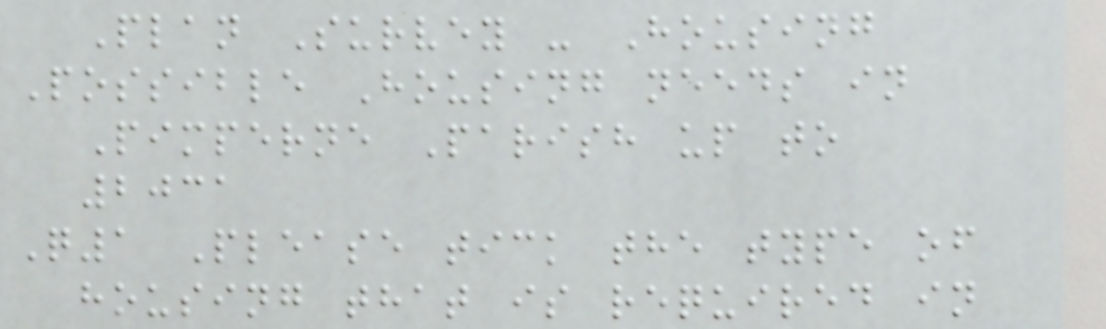Plan Survey - Housing
Possible Housing needs in
Pimperne Parish up to
2031
Q1 Please tick the type of
housing that is required in
